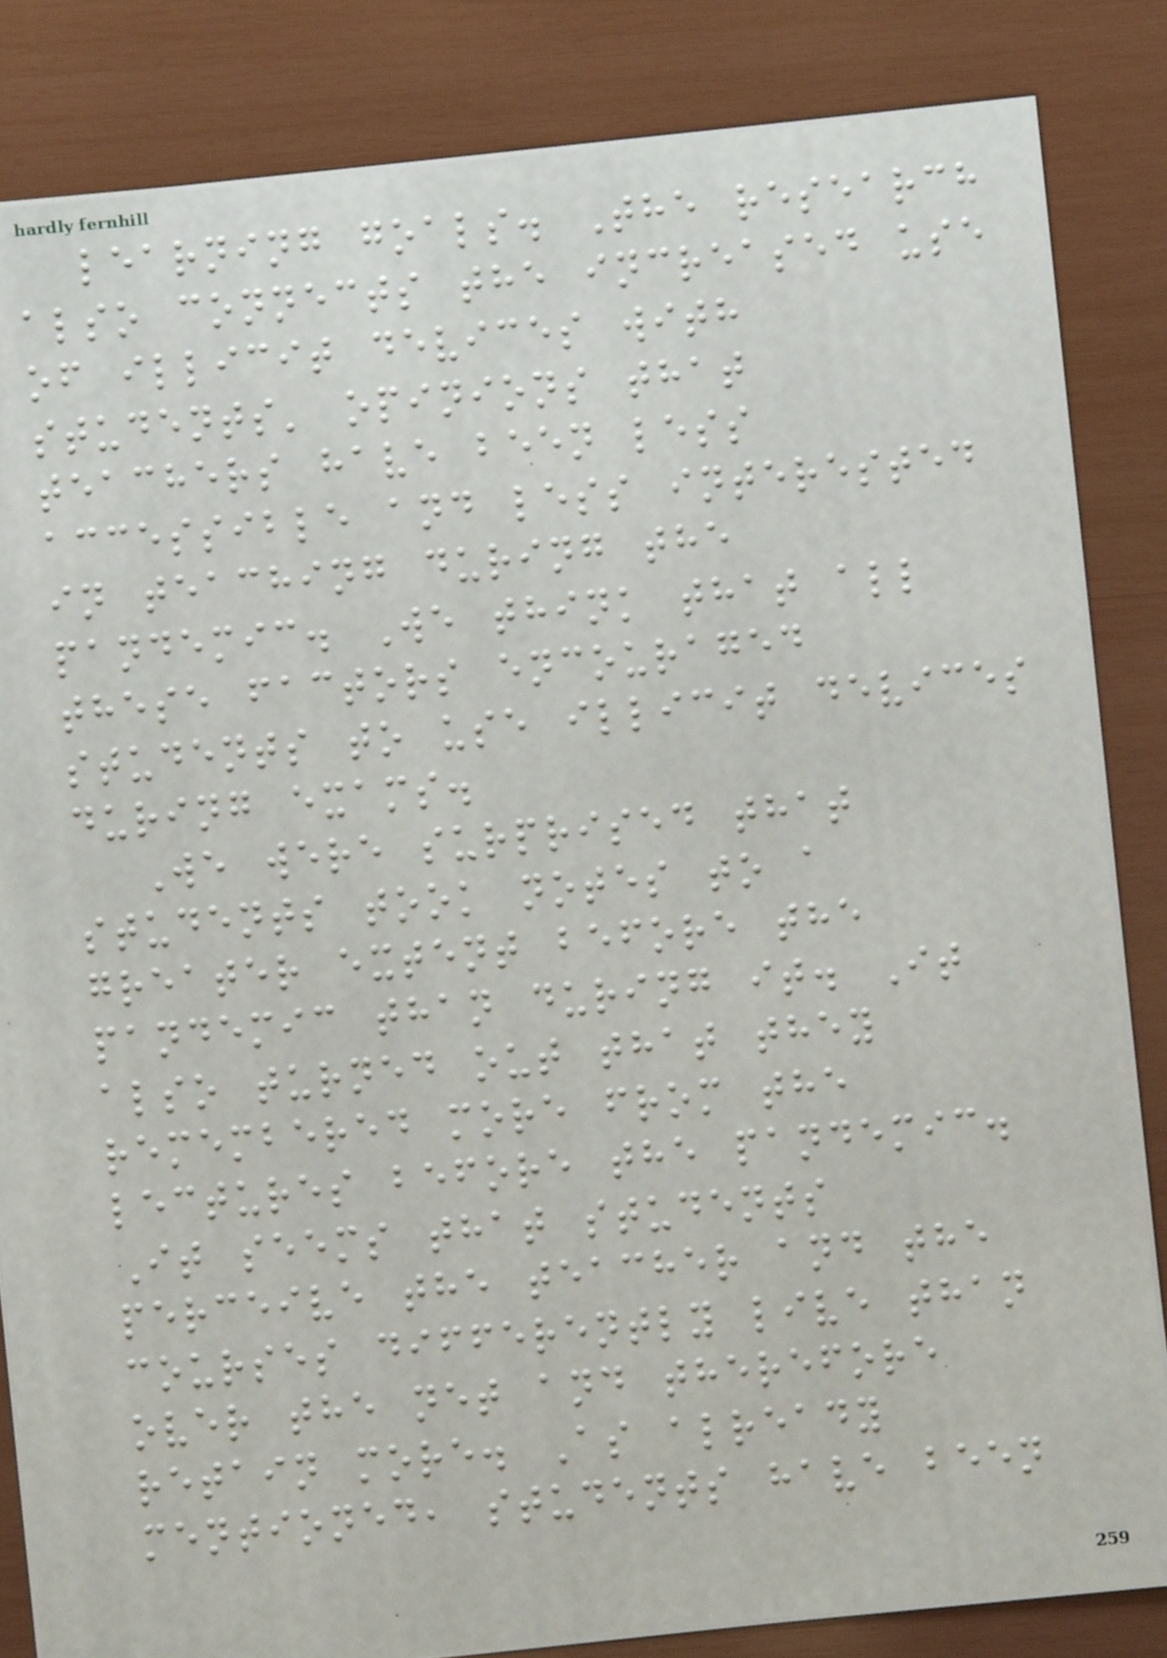learning goals. The research
also connects the increased use
of illicit devices with
students' opinions that
teachers have been less
accessible and less interested
in teaching during the
pandemic. We think that all
these factors encouraged
students to use illicit devices
during exams.
We were surprised that
students took notes to a
greater extent before the
pandemic than during it. It
also turned out that they
remembered more from the
lectures before the pandemic.
It seems that students
perceive the teacher and the
courses differently live than
over the net and therefore
retain more. As already
mentioned, students have been
